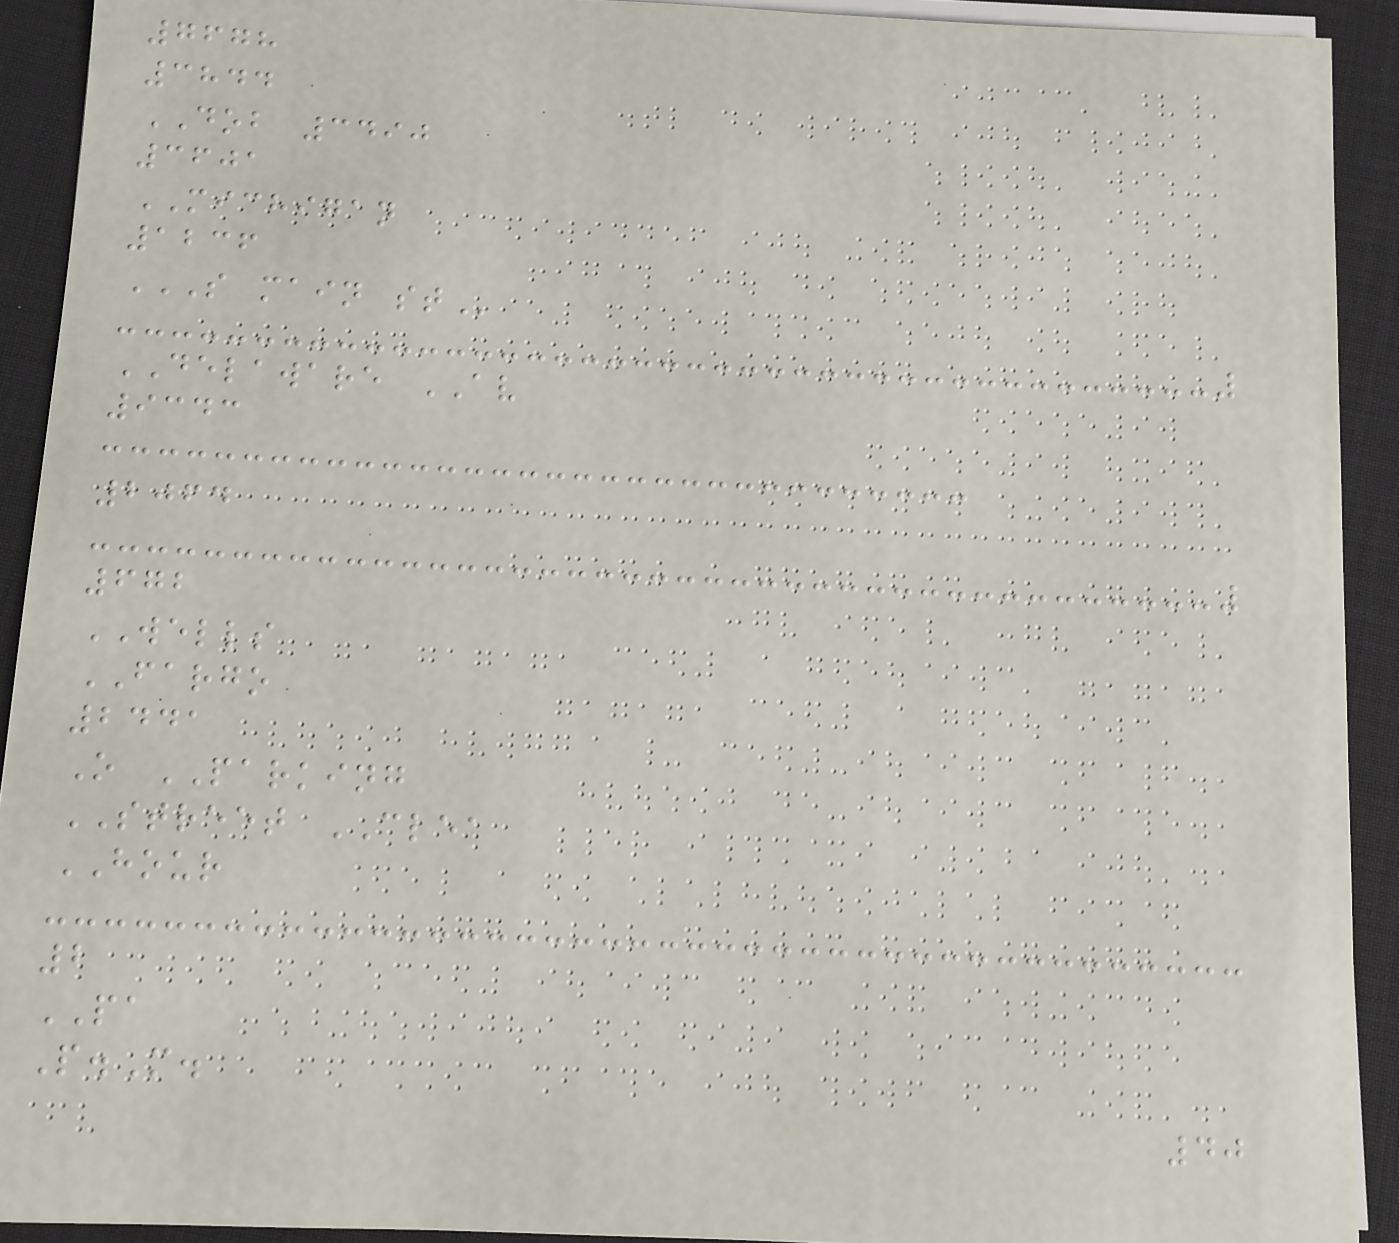7678
3844
DOB 3490
3601
MICHIGAN
1236
S MAIN ST
DELAWARE AV
9343
2064
672
WELLS
FARGO
2441
O PARKING
STREET CLEA
HOUR
2
PA
P.M.
40
